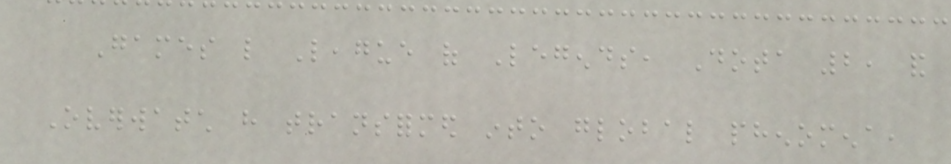Games like League of Legends, Dota 2, and
Overwatch have transformed into global phenomena,
